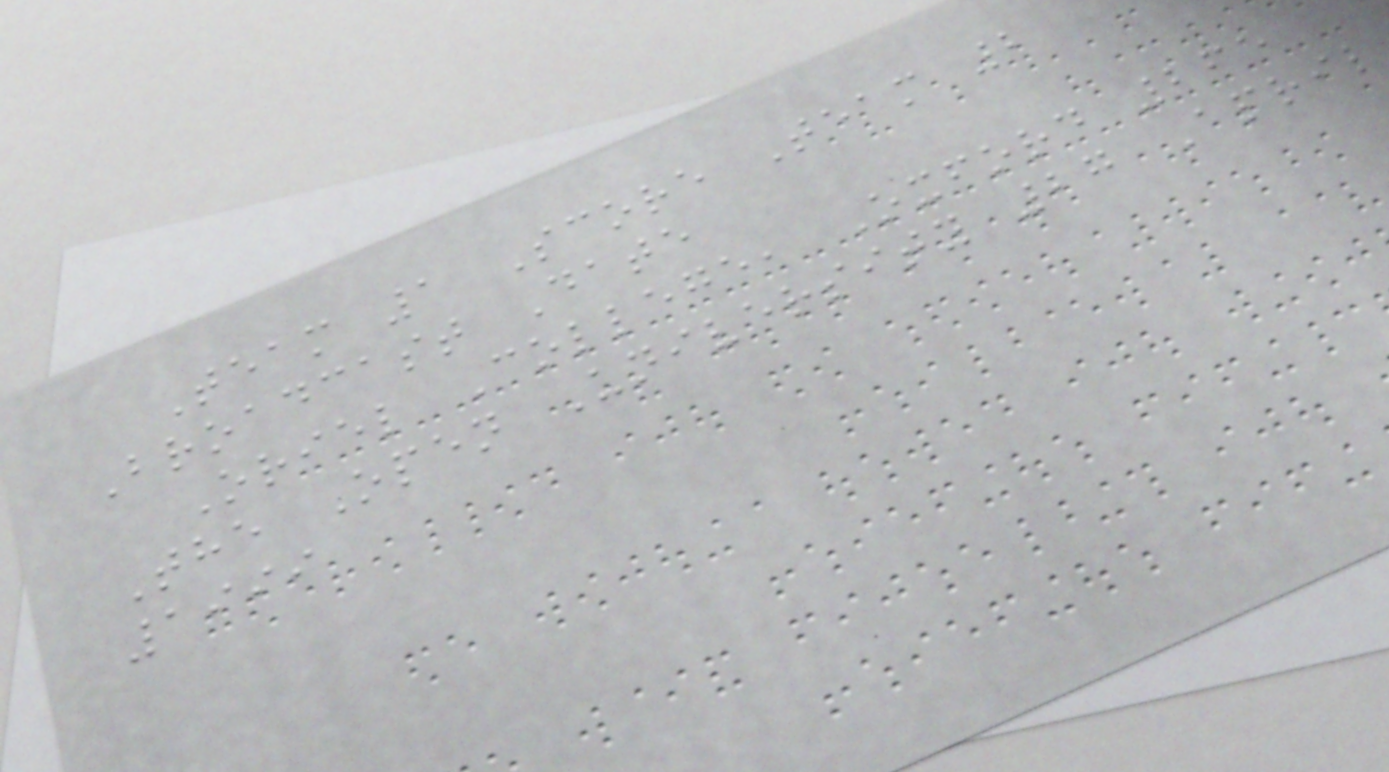Team 1 Score Team 2
Broadcast Date
Oriel College, Oxford 265
The Open University 27 April
1999
